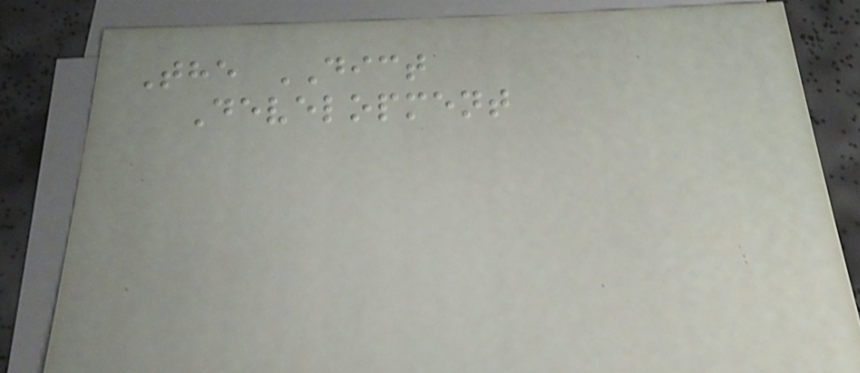The DICT
Development
